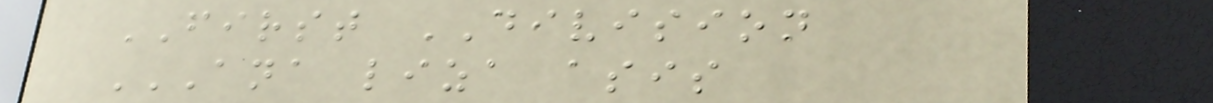FIRST DIVISION
ANA LIZA ASIS
